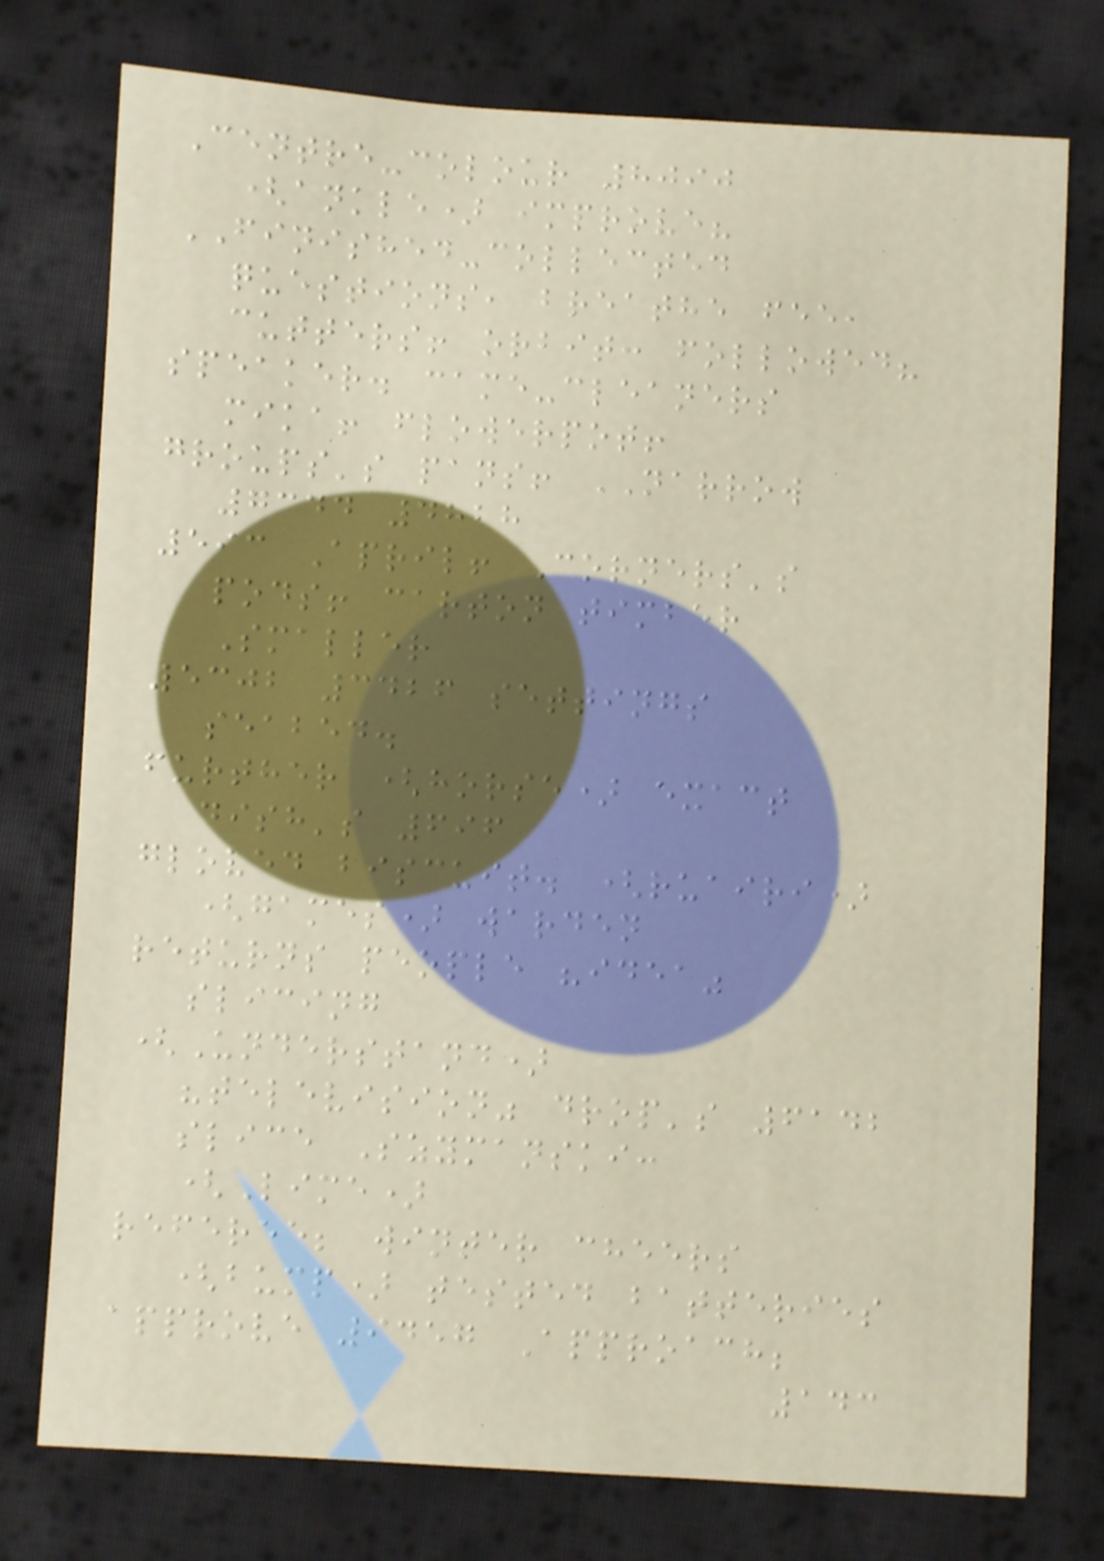Centre-colour 8090
(ankle) improve?
FINISHED-collected
questions, breathe fee,
cutters! orbit: followed?
speaker. came-cleaners
mika! flowerpot!
groups's pans! NARROW
7344 4828
593 April! Corners's
pods! carton timber
Smaller
5302 3426 settings
seabed.
further (horse) exact
dish's 696
gloved biscuit. (ruairi)
(games) warden
returns people "idea"
slicing
(Understand)
"television" drop's 6142
slice Szymanski:
(Lime)
referee; winter cheers
(bump) tested batteries
approve 9457 Approach;
143
